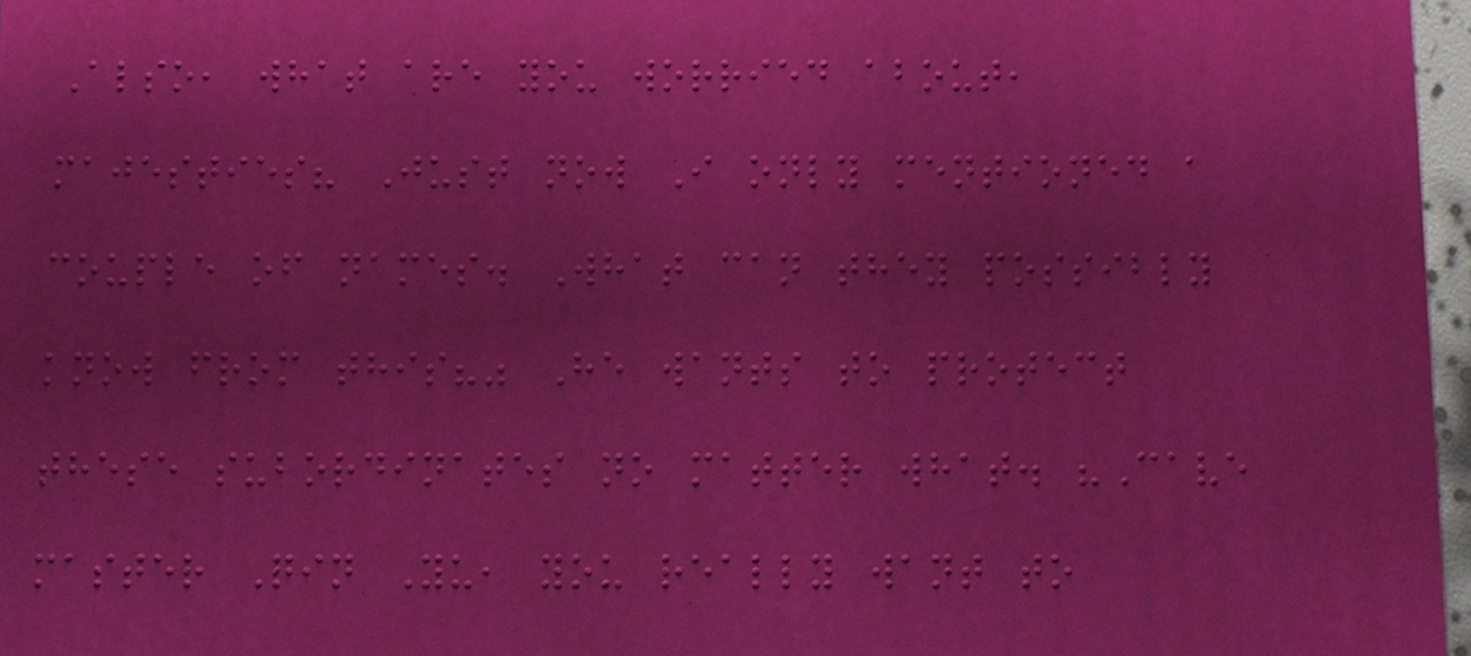Also, what are you worried about,
majesties? Just now I only mentioned a
couple of names. What can they possibly
know from this?" He wants to protect
these subordinates no matter what. "Cave
master Qin Yu, you really want to
